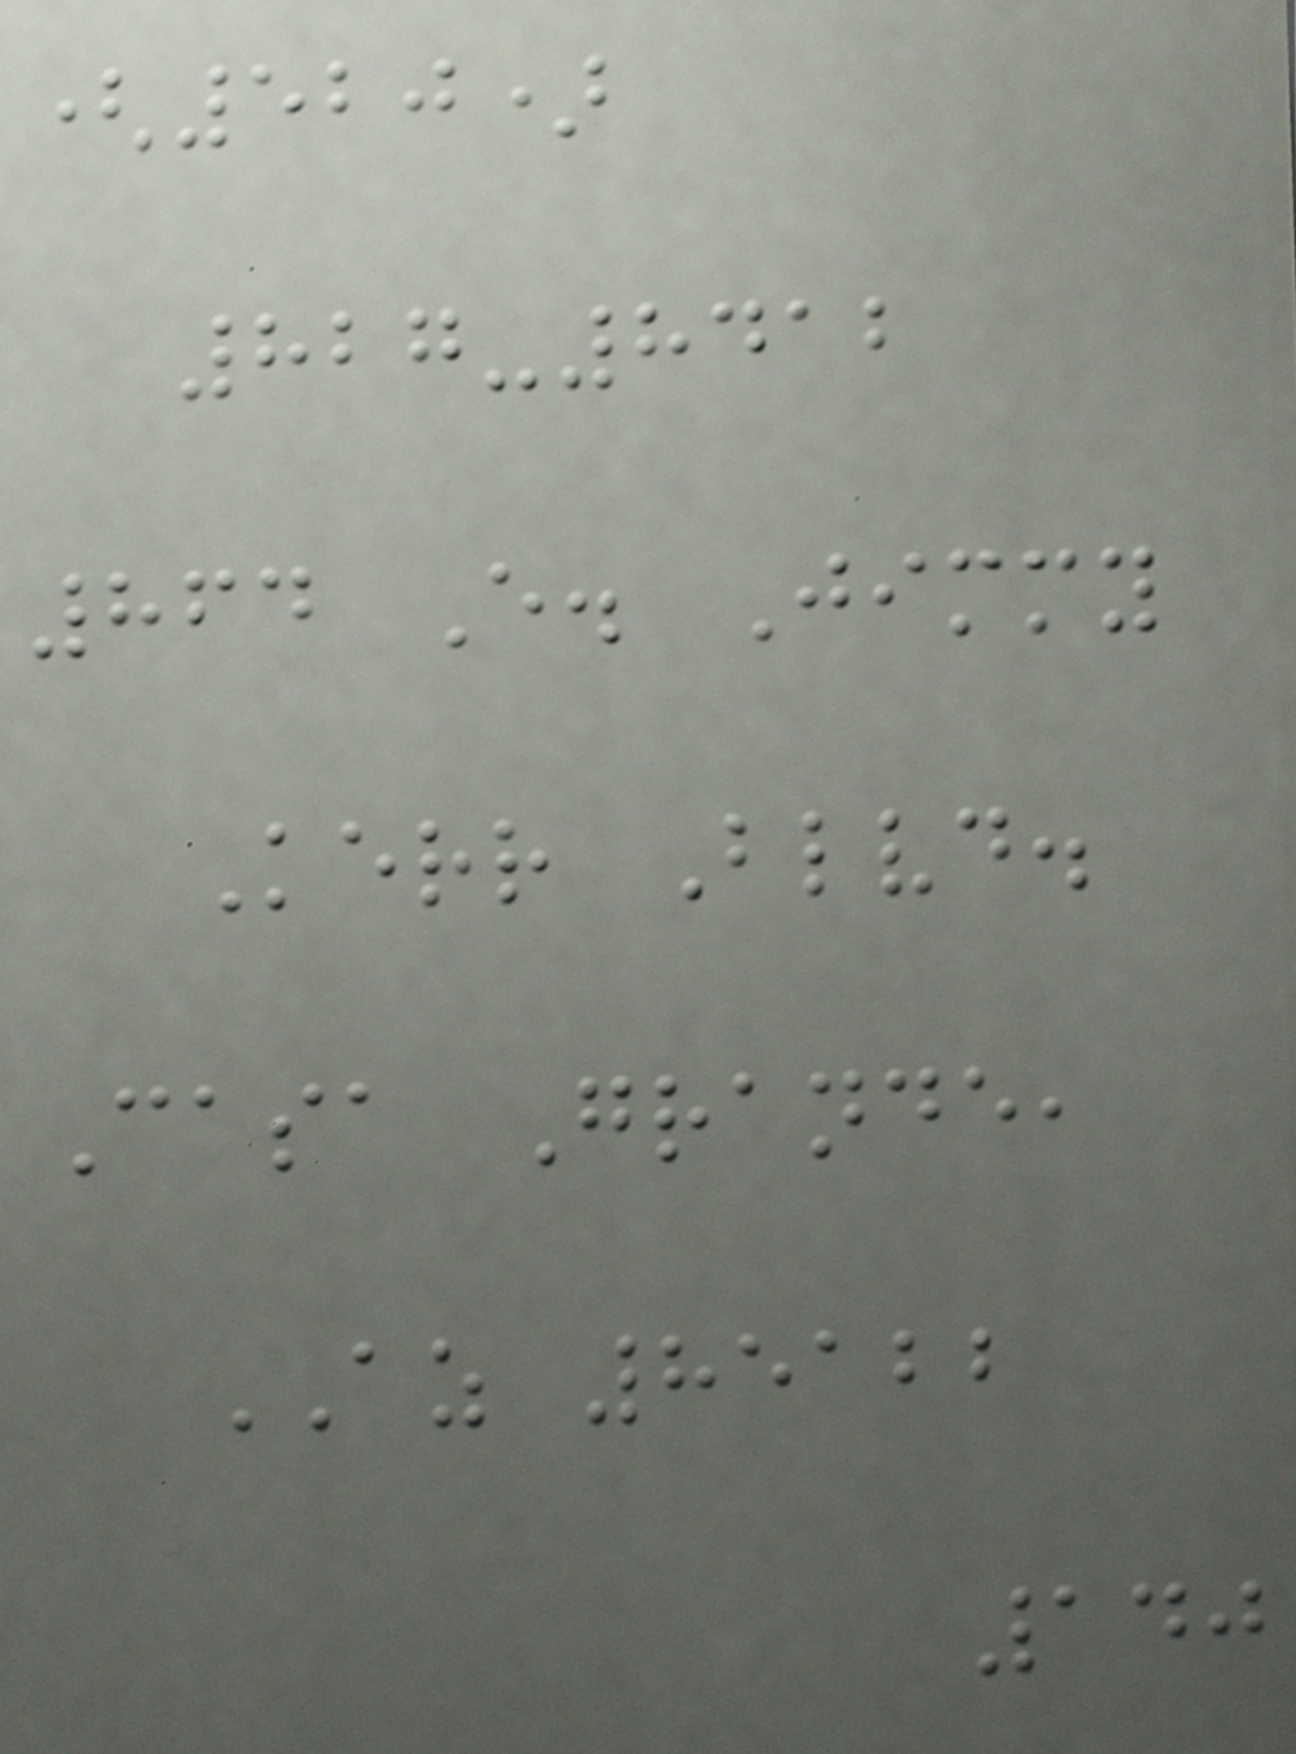(520)
827-8412
864 E. Jimmy
Kerr Blvd.
Casa Grande,
AZ 85122
140
